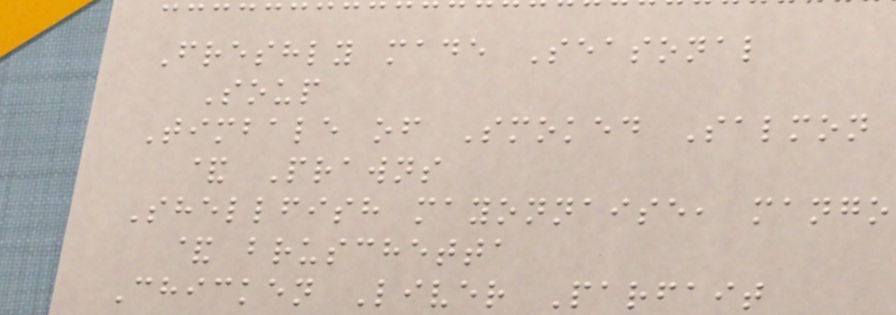Freshly made Seasonal
Soup
Timbale of Smoked Salmon
& Prawns
Shellfish mayonnaise, mango
& bruschetta
Chicken Liver Parfait
